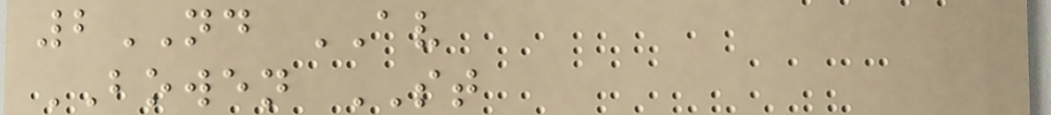2ND AV
BOWEN ST
